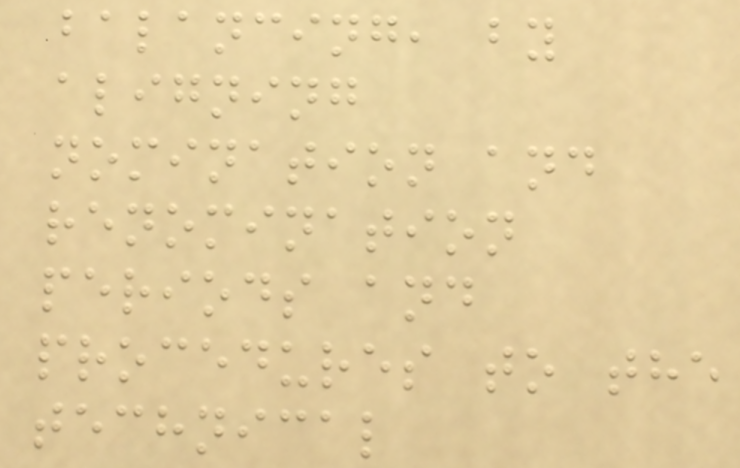balancing, by
aligning
nomination and
renomination
periods and
procedures to the
technical
